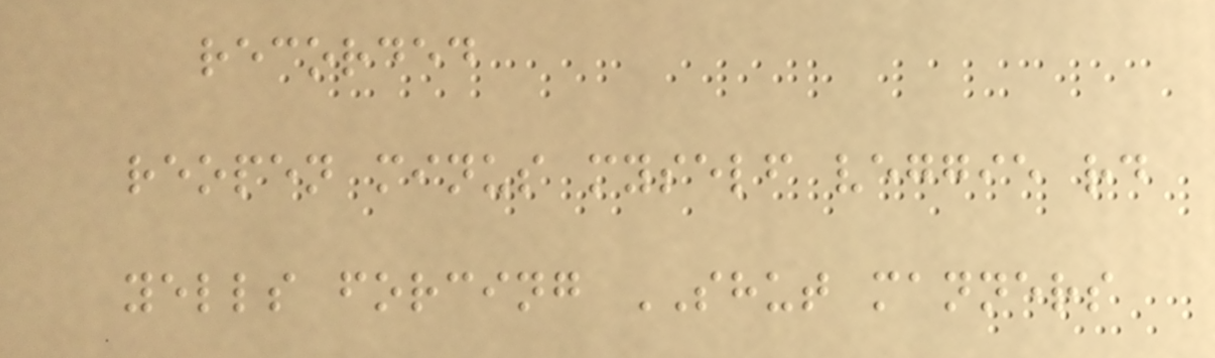recorded
reopen minus myself veggie rd
yells forcing SHUT manners
